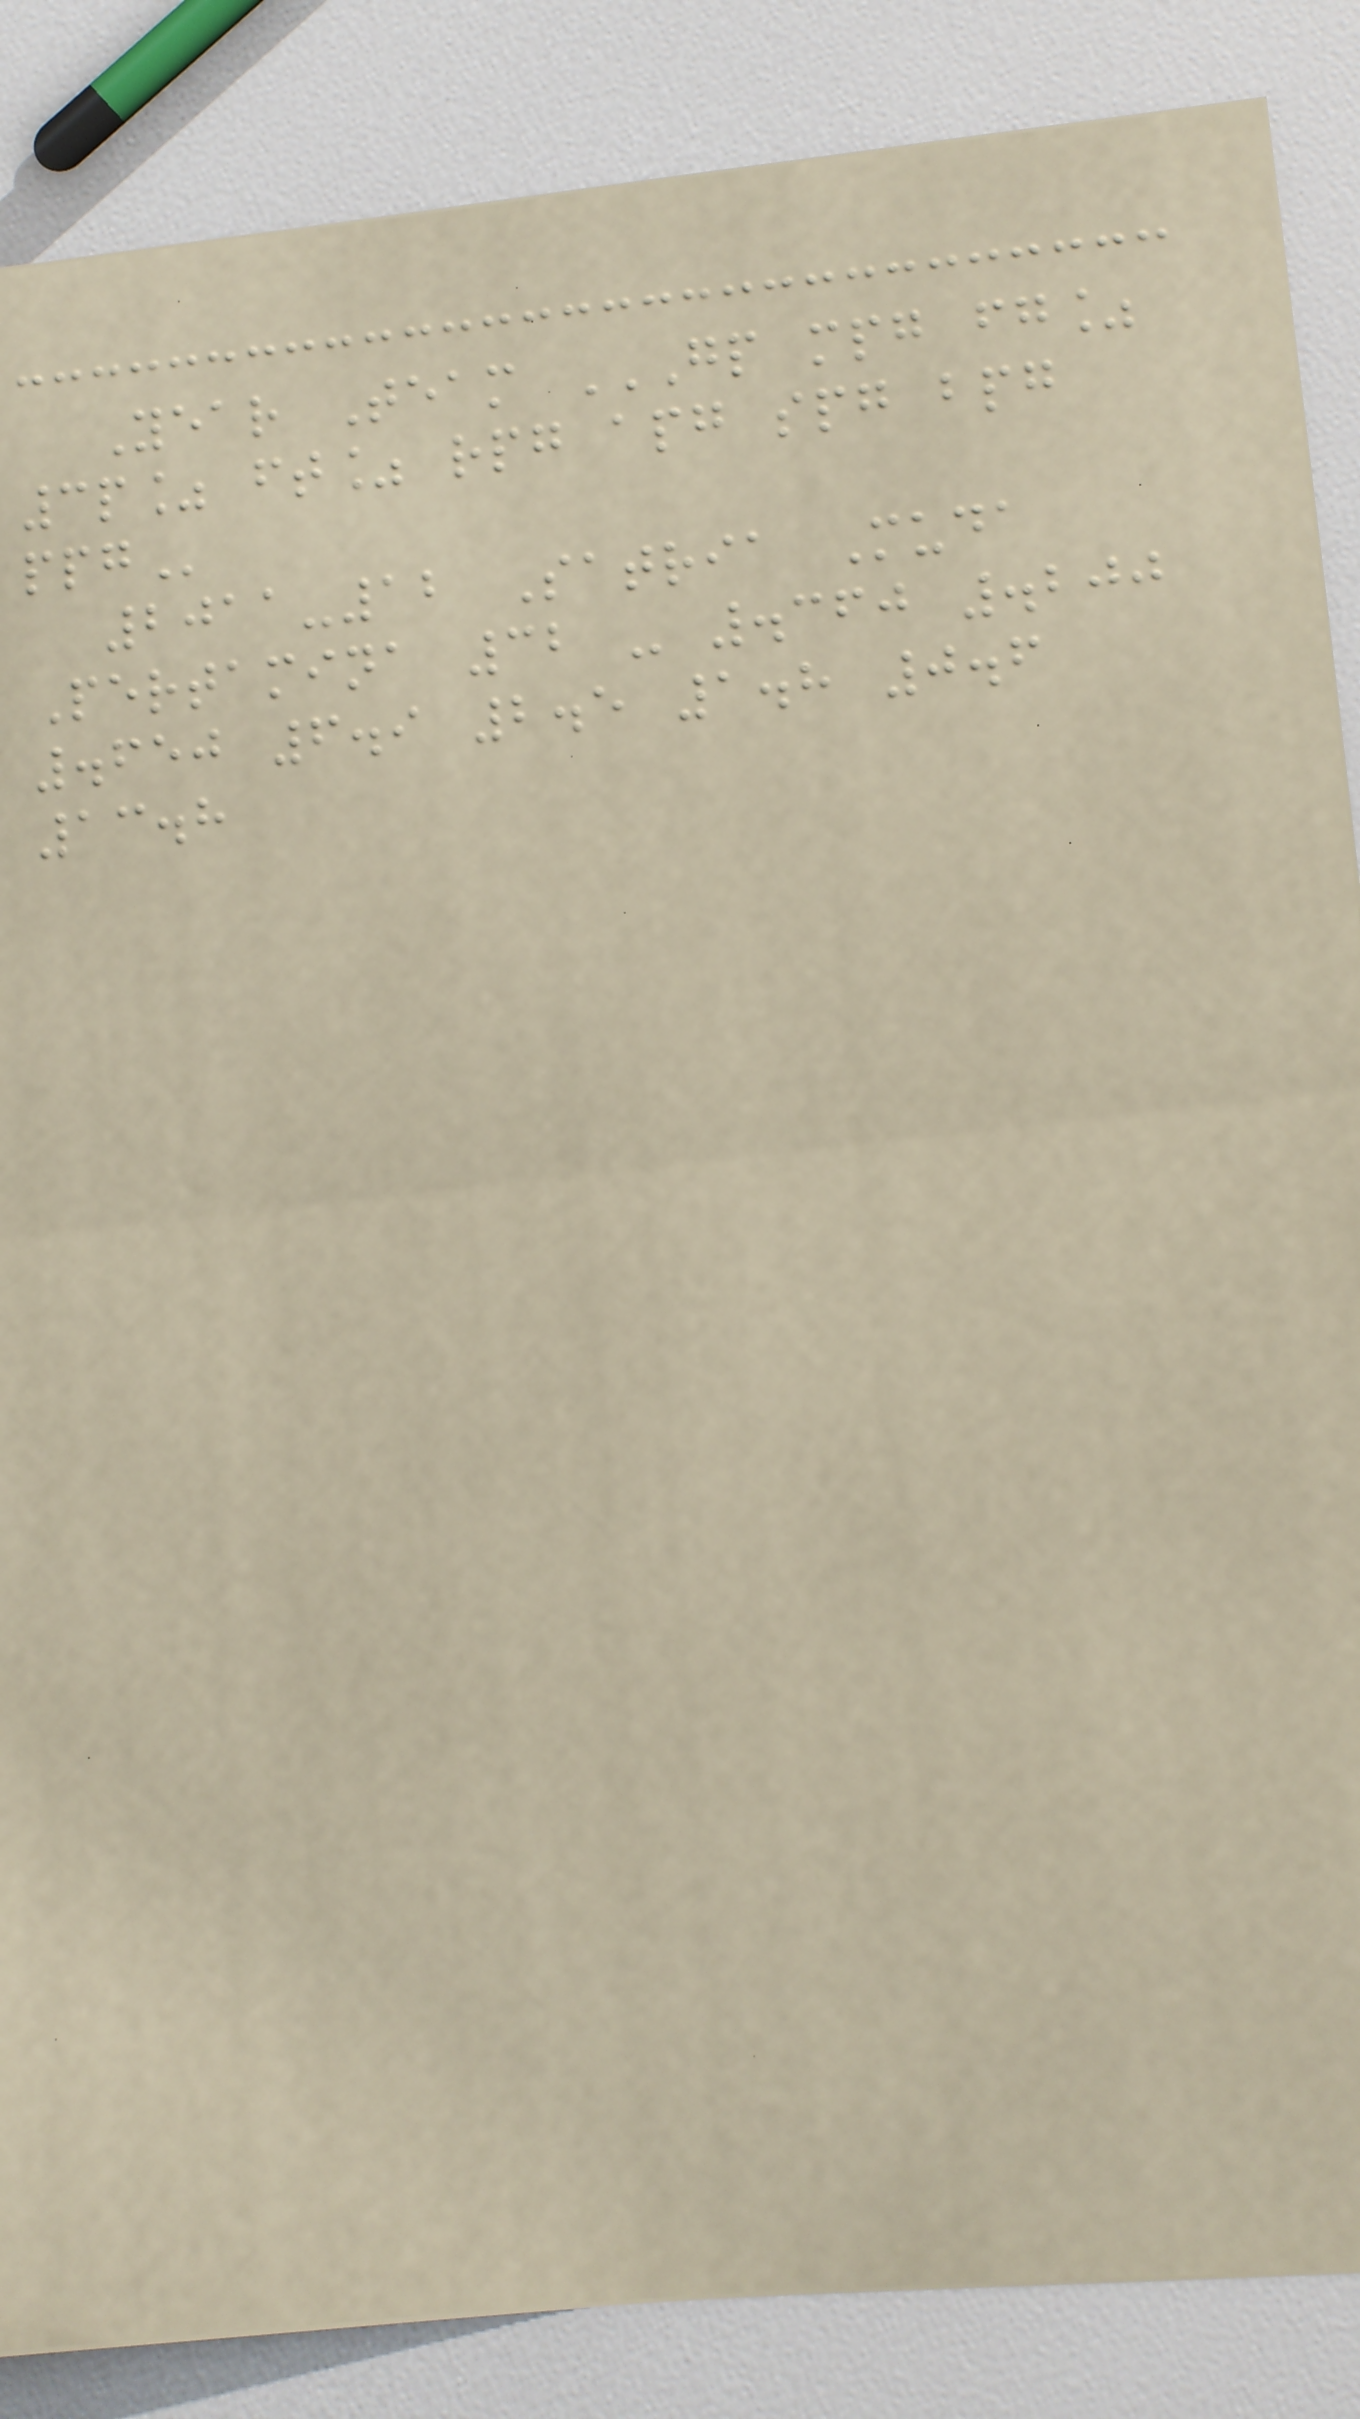Year Team GP MPG FG%
3P% FT% RPG APG SPG BPG
PPG
2011-12 Satria Muda
Pertamina 32 - .360 .200
.650 6.9 2.5 1.8 0.6
13.8
